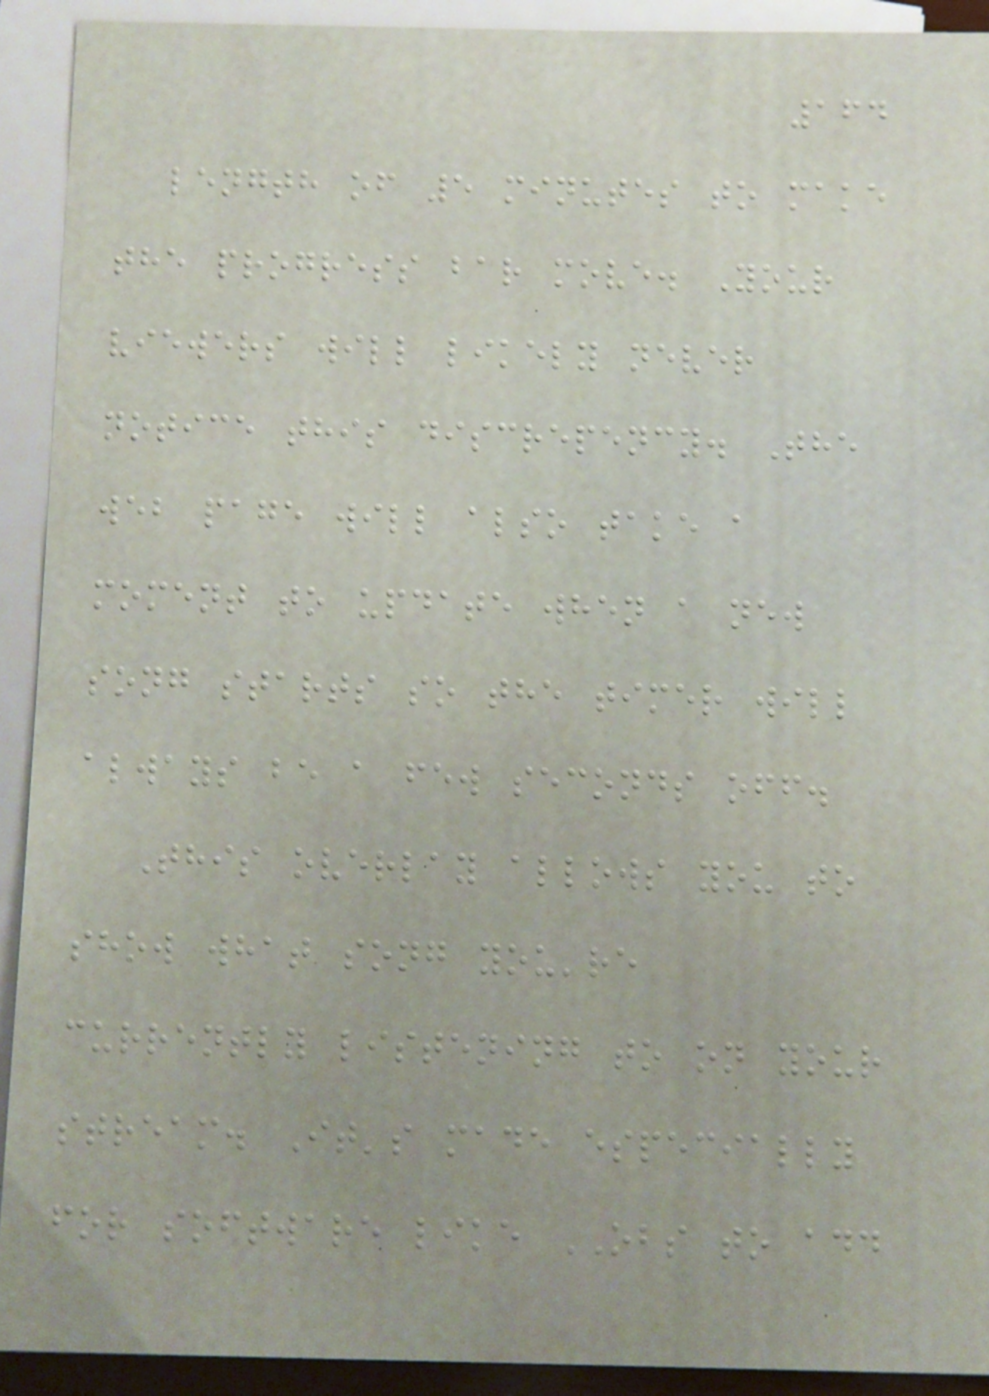164
length of 5 minutes to make
the progress bar move. Your
viewers will likely never
notice this discrepency. The
web page will also take a
moment to update when a new
song starts so the timer will
always be a few seconds off.
This overlay allows you to
show what song you're
currently listening to on your
stream. It's made especially
for software like OBS to add
